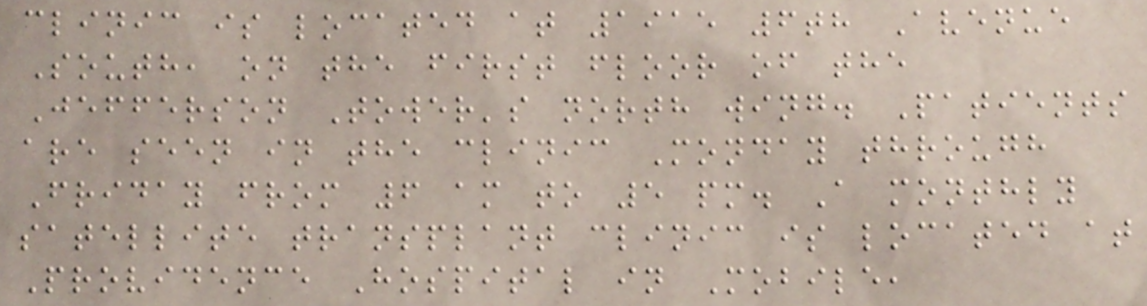clinic is located at 1915 6th Avenue
South, on the first floor of the
Jefferson Tower's north wing. Patients
are seen in the clinic Monday through
Friday from 6 am to 5 pm. A monthly
satellite transplant clinic is located at
Providence Hospital in Mobile,
